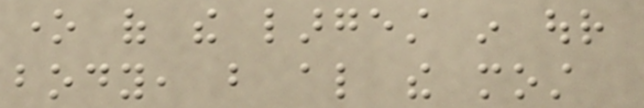one of the largest in our
body, but also the most
